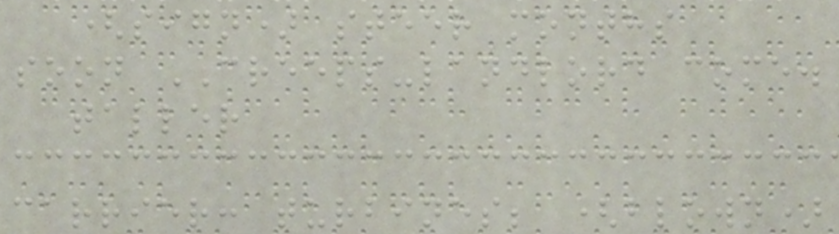(sign) steer months
soon CREEPS-landlord come.
taller
carrier: turbines; (blown)
